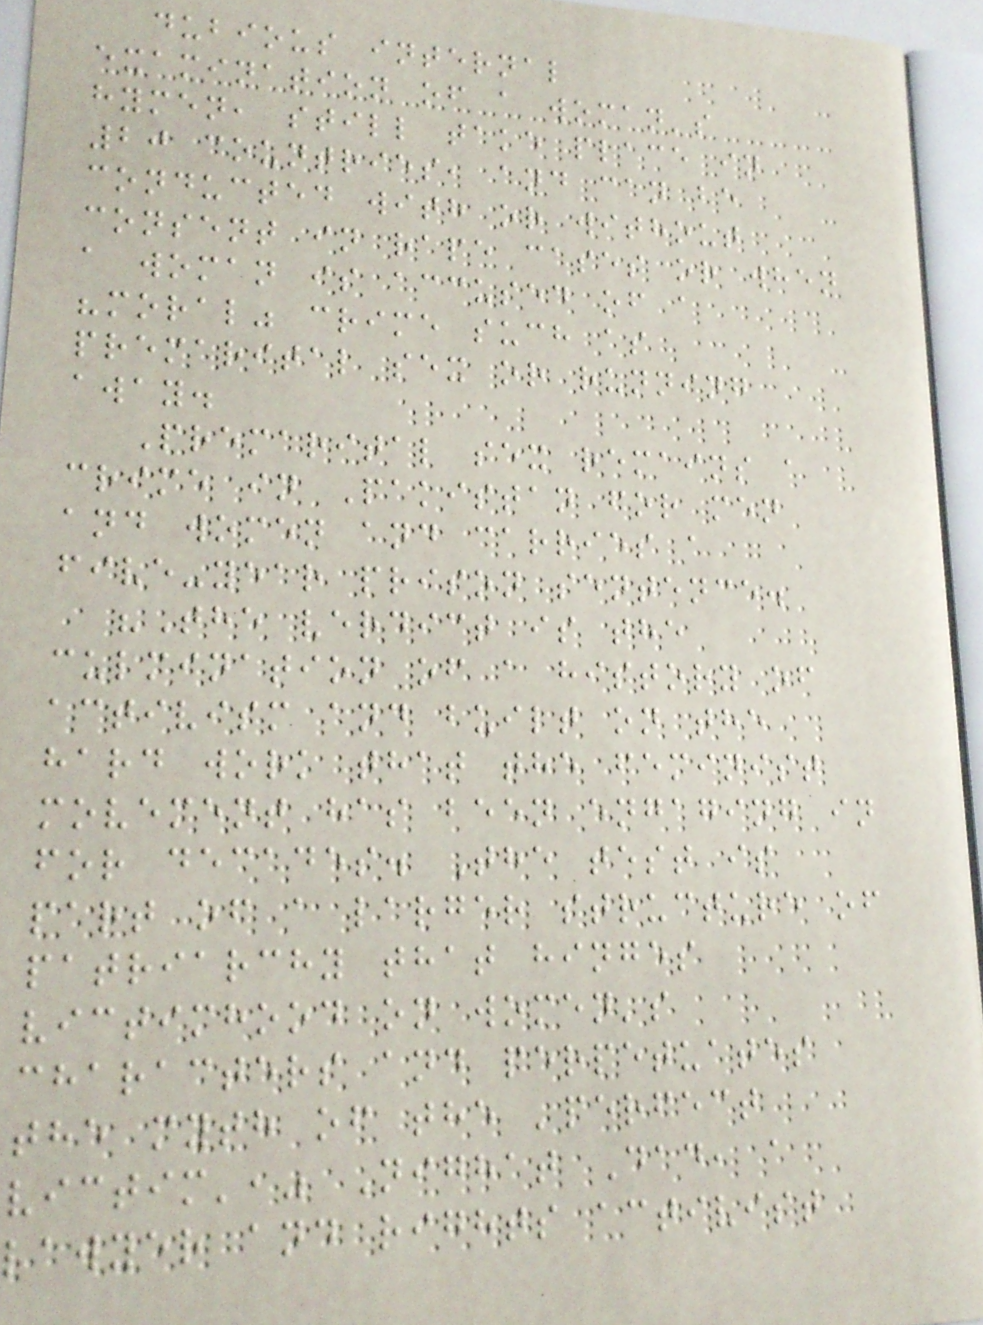dubious internal
examination of a woman's
hymen, still take place in
20 countries, and can be
conducted with or without
consent in rape cases or when
a woman is accused of a
"moral" crime such as
premarital sex or running
away.
Premarital sex remains a
crime in Pakistan for men
and women and carries a
five-year prison sentence.
"The verdict is the
culmination of a history of
activism and built on the
hard work that the feminist
movement has been engaging in
for decades. The test is
part of a larger structure of
patriarchy that hinges
victimhood on women's
characters and perpetuates
the myth of the 'perfect
victim'," Nighat Dad, a
lawyer and rights activist
